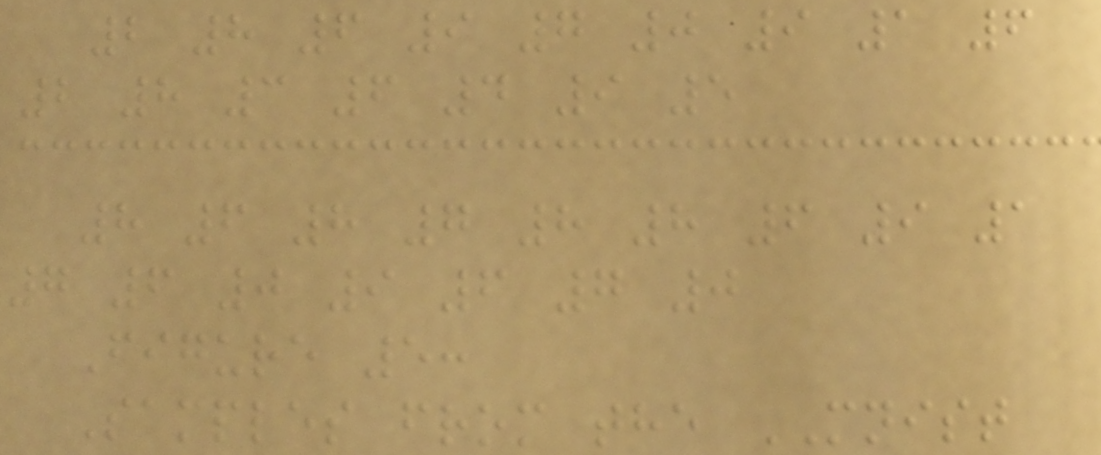2 8 6 9 7 0 9 1 6
2 8 3 6 4 9 5
8 6 8 7 8 8 6 9 1
7 6 0 9 6 7 0
Figure 5:
Samples from the MNIST
